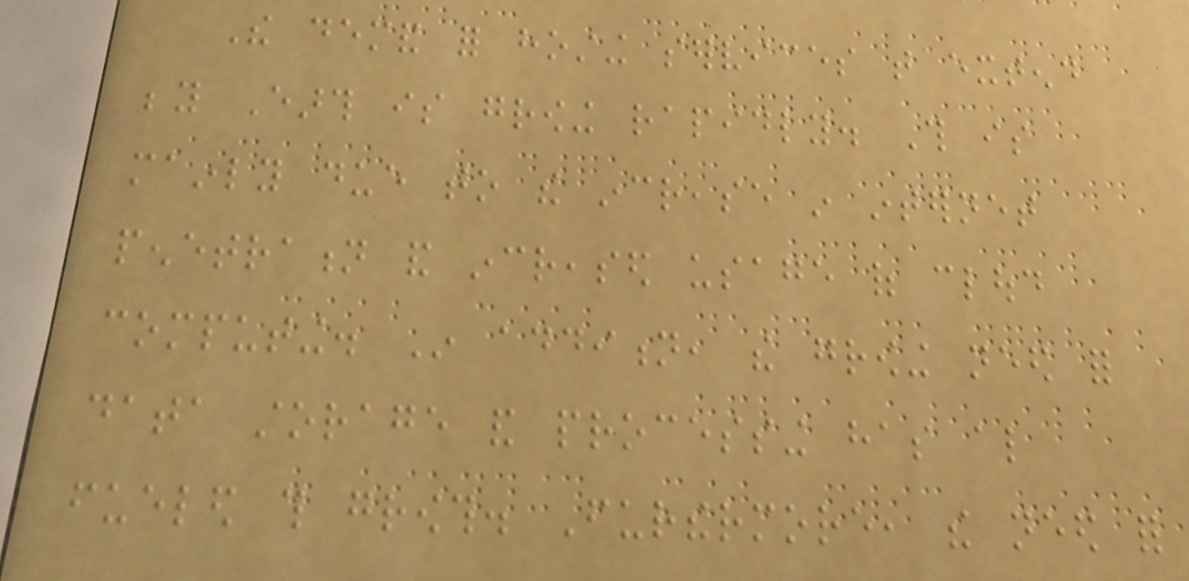The demand for hosting services that extend
beyond Earth is growing rapidly. This is
mainly due to the increase in internet
penetration and increased usage of cloud
computing. In addition, the growing need for
data storage and processing has also
fueled this growth. Furthermore, the need for
